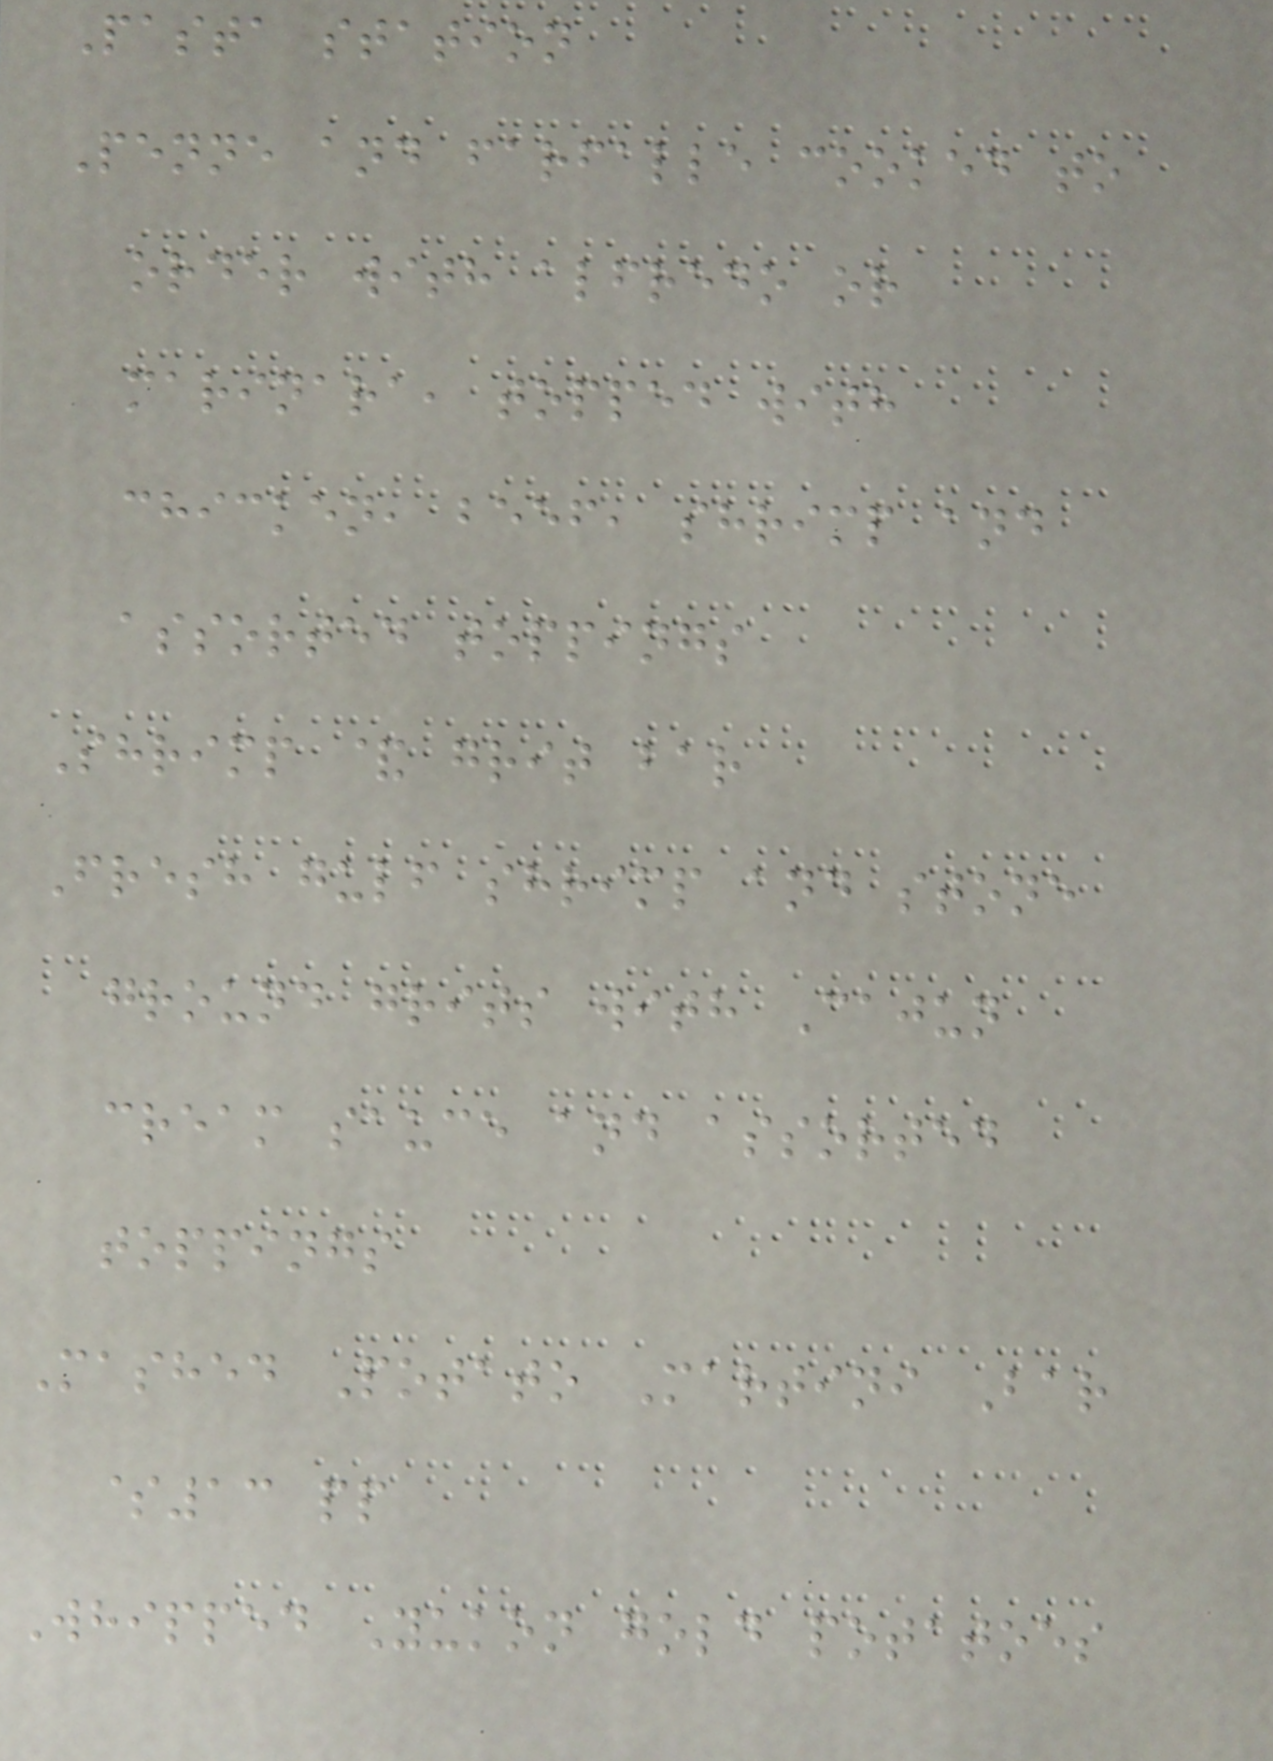Pasta station
Penne and farfalle cooked to
order with alfredo or
marinara, topped with
chicken, beef, shrimp and
assorted toppings
Shrimp & grit bar
Fresh gulf shrimp and stone
ground grits with Cajun
cream sauce and assorted
toppings
Mashed Potato Martini Bar
$13 pp
Whipped Yukon gold potatoes
